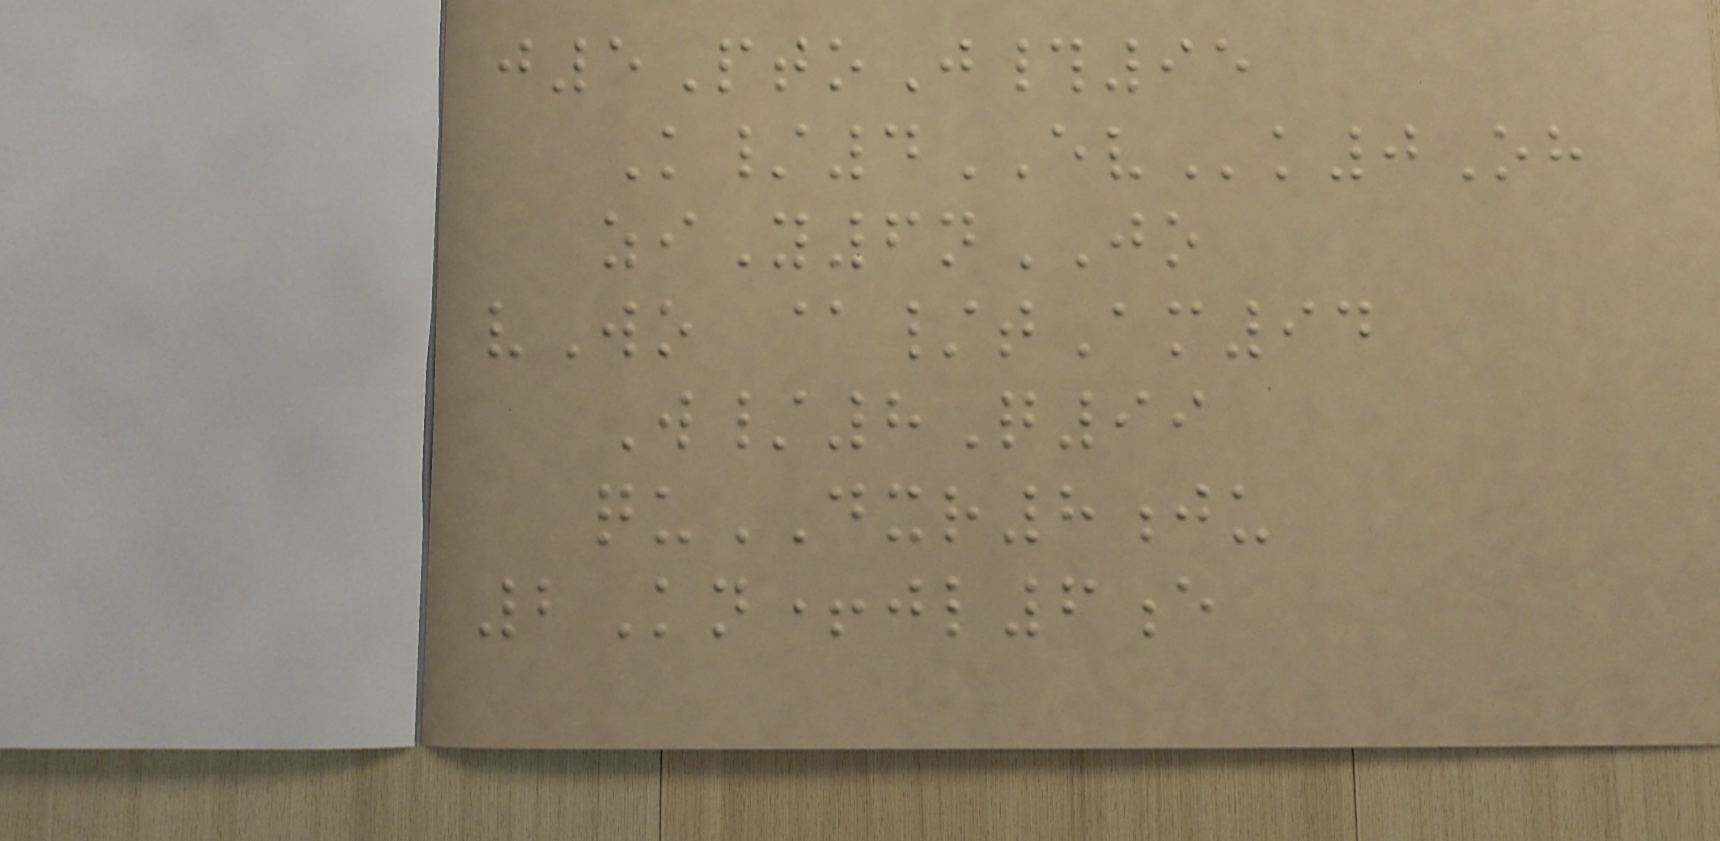j5PtoJ#95
K/4EVk0Oh
ziY6nJO
vWo @/tAm94
W/8Q99
quDXR8ju
2Kn+jl6e
